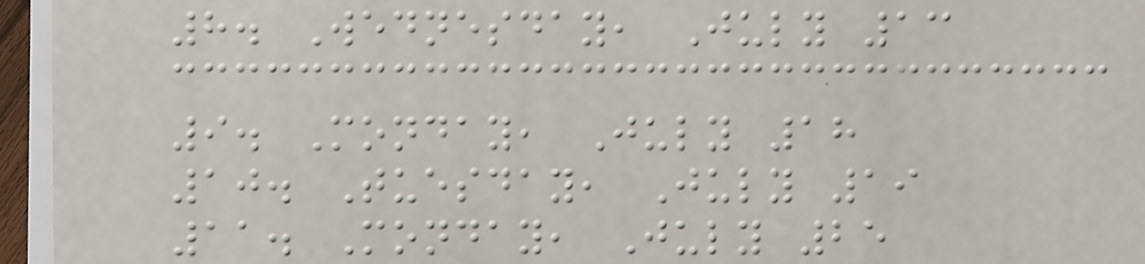8. Wednesday, July 13
9. Monday, July 18
10. Tuesday, July 19
11. Monday, July 25
